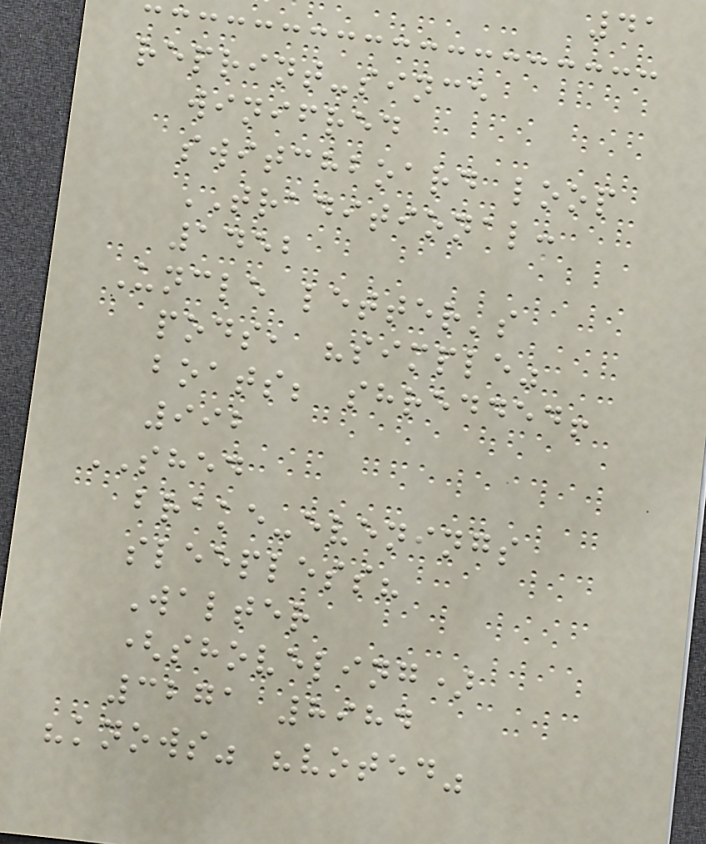41
reprint-since
winifred
switchboard loop
TRADITIONAL:
1452
Uncle letter's
pods, "simple"
boats; shredded!
992
SHED
brake-evenings
sleepless?
Walter
(shoveling)
3271 8984
"knows" "voted"
